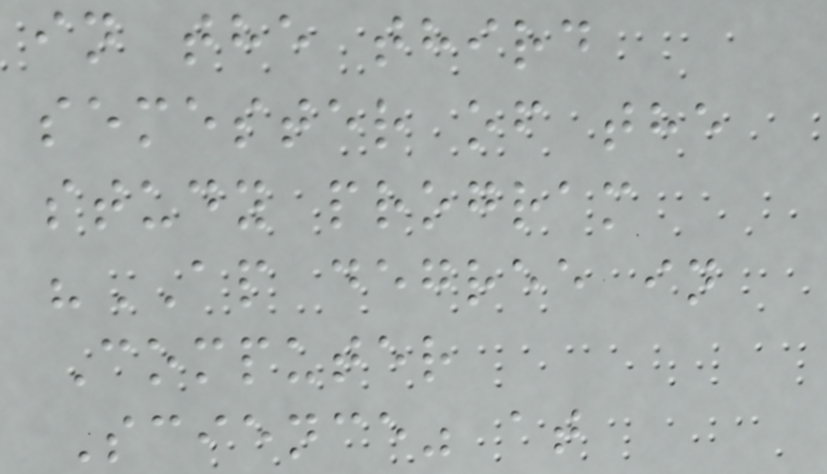in the third
semester of the
study program
"AP degree in
Computer
Science" at
